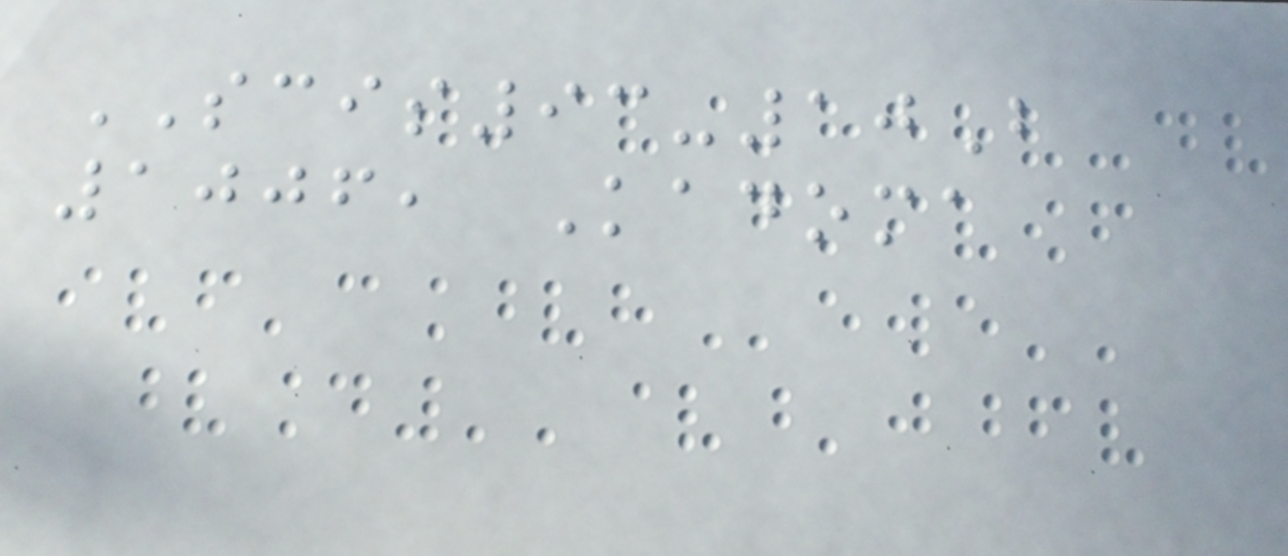SCIS93-10B
1006, Kadoma
